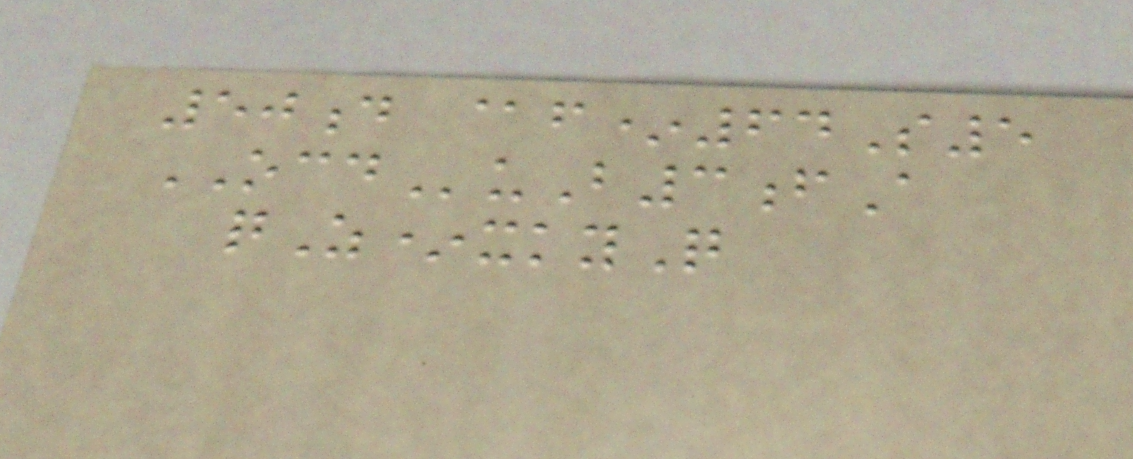50d @f*64S5
OCDuB3fA
qZ*xkyQ
